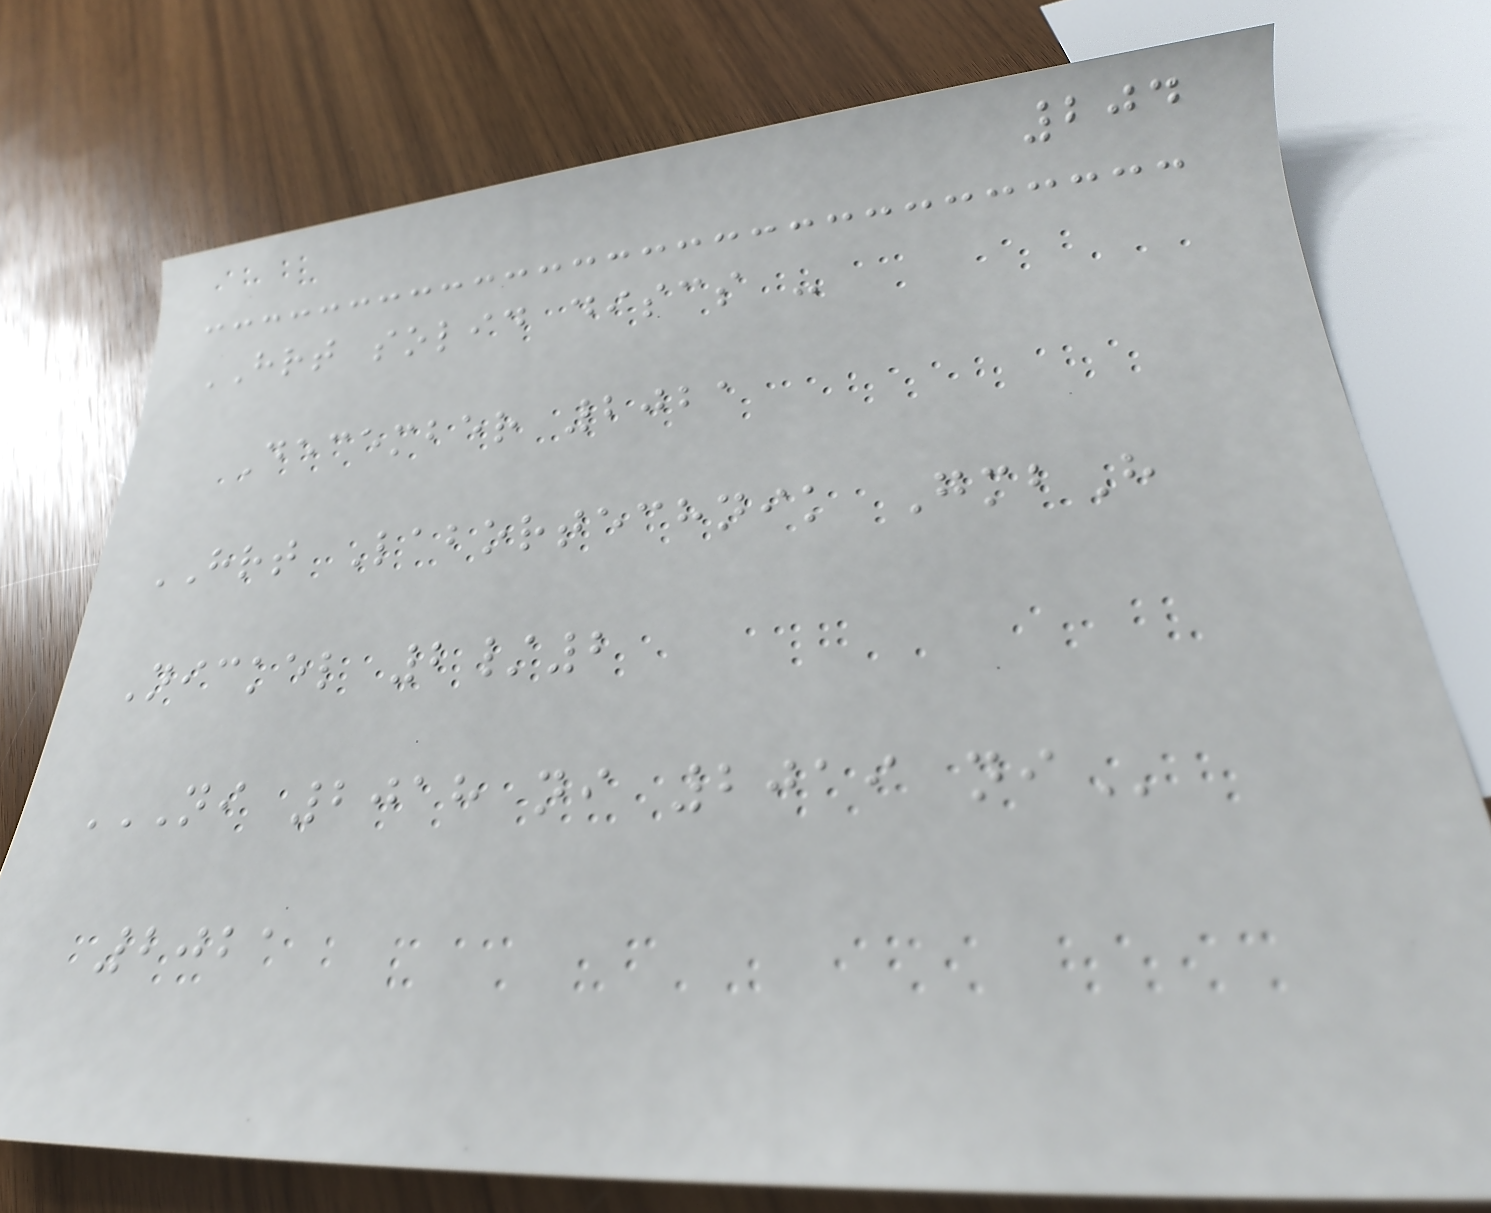204
HRT solid discs -
December 2021
HRT Labortechnik GmbH
Nickel 2/2
NI 2018 NI 2019 NI
2021
